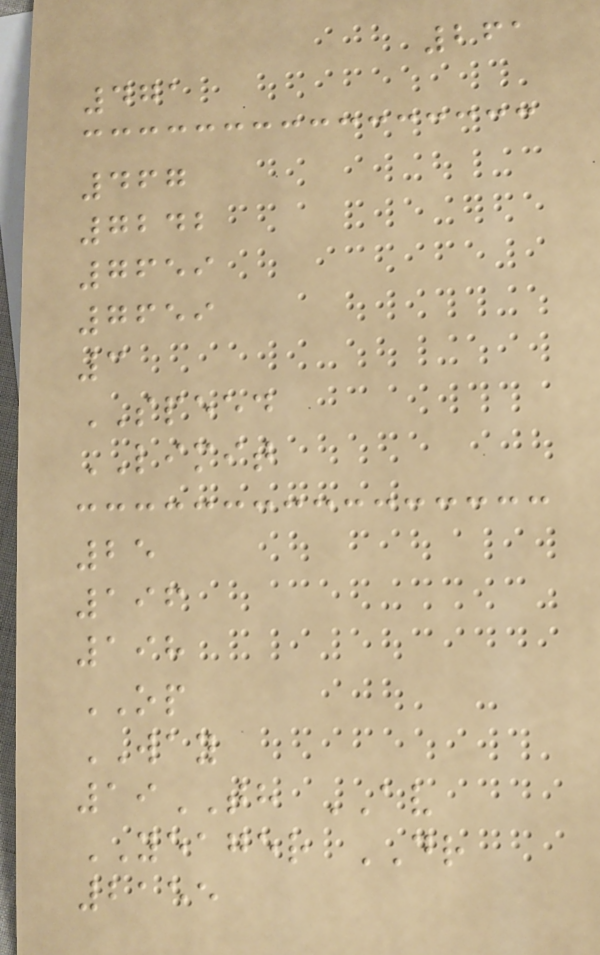261
471
467
7242
7659
7659
3
SPEED
LIMIT
25
196
198
OP
WAY
19TH AV
YEAGER DR
2155
